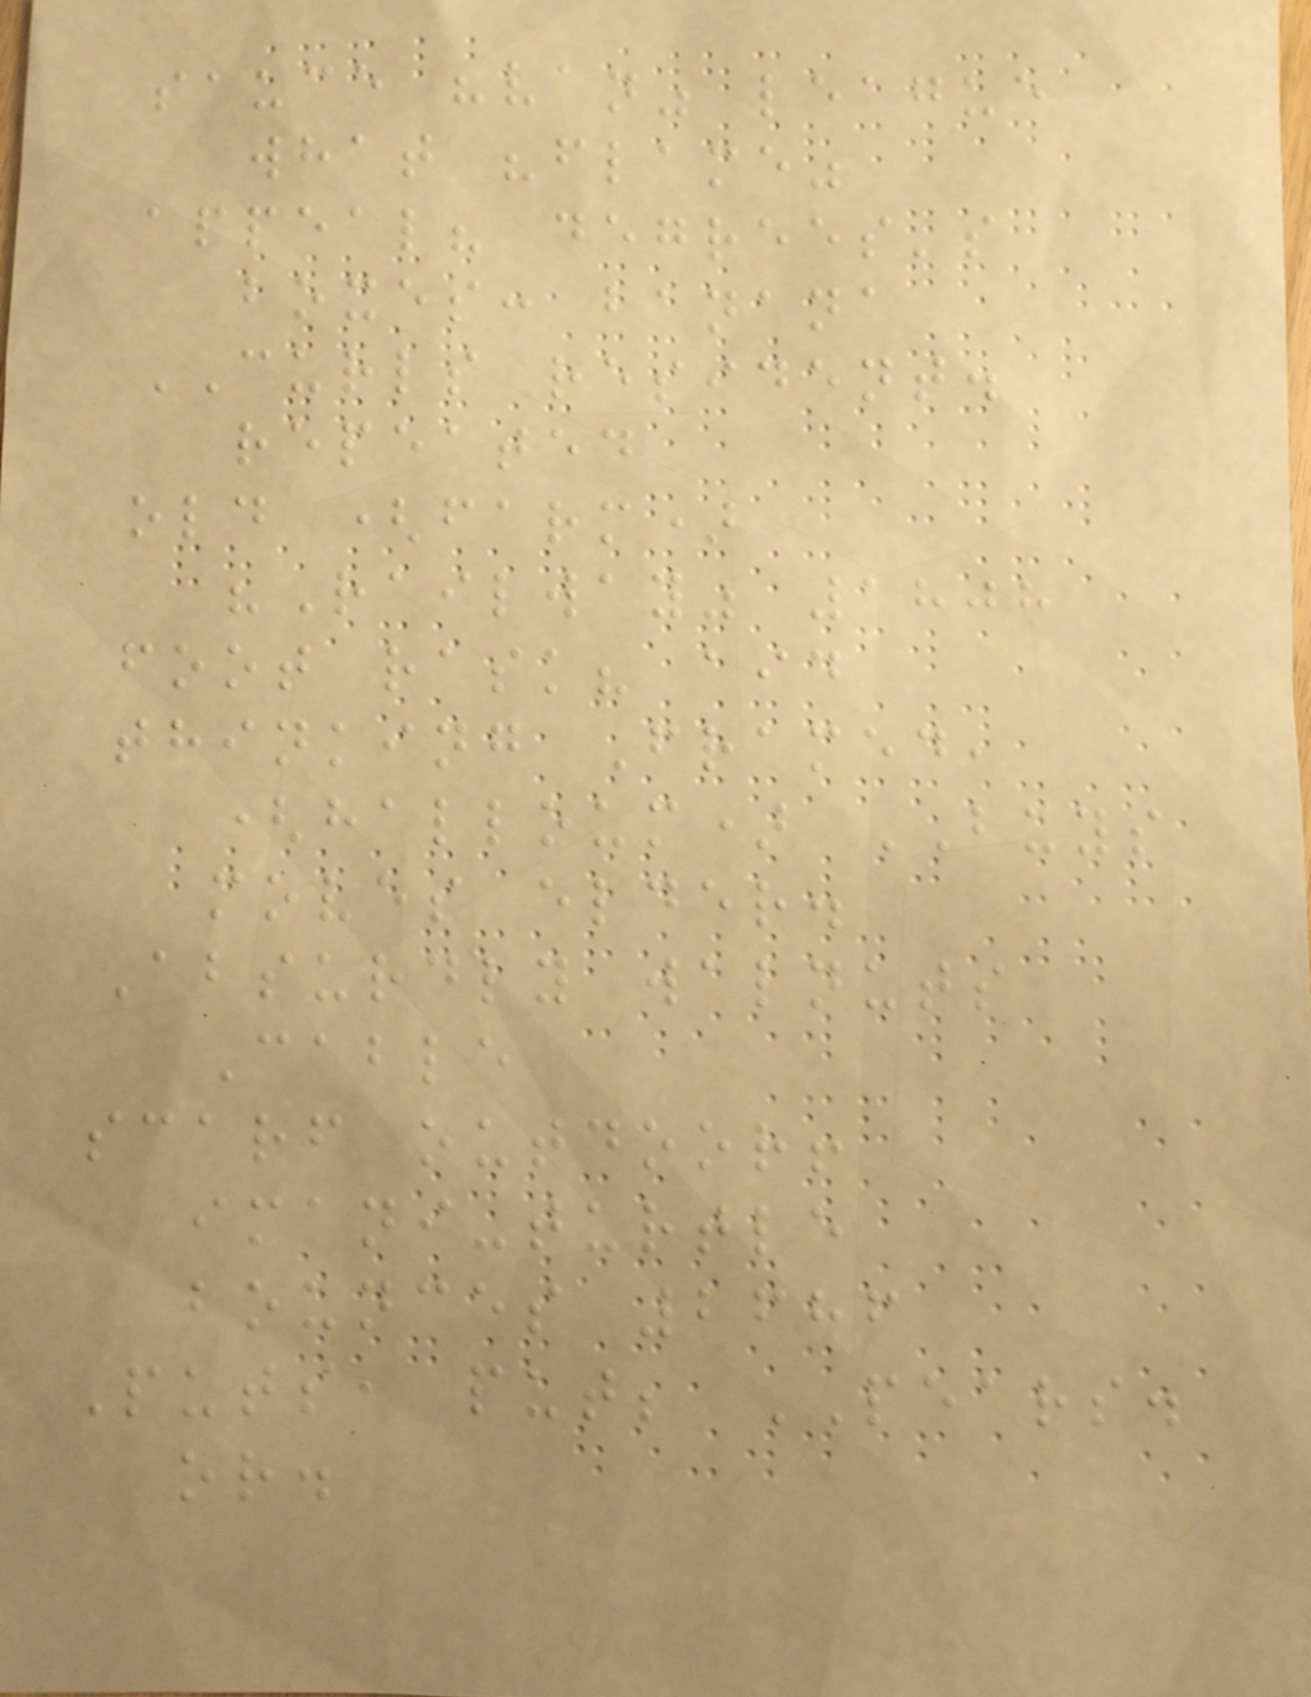sauce "van" league
what "flame"
appeal? degrees's
boxes: banana
CURLS resident.
repeated
old (farm)
"Railway" 1808
foot rask? aid
thinking Framed,
(halloum) BUYS
moves elder.
Absurdly walnuts
Cable
scarf outdoor!
imani-turtle
bounces 2686
Puts, put; PEARS.
or.
